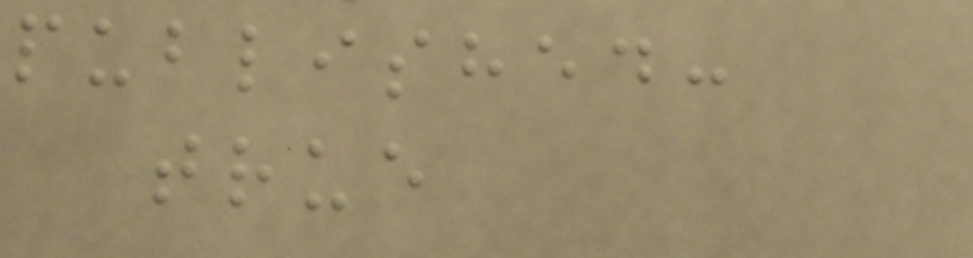published:
true
